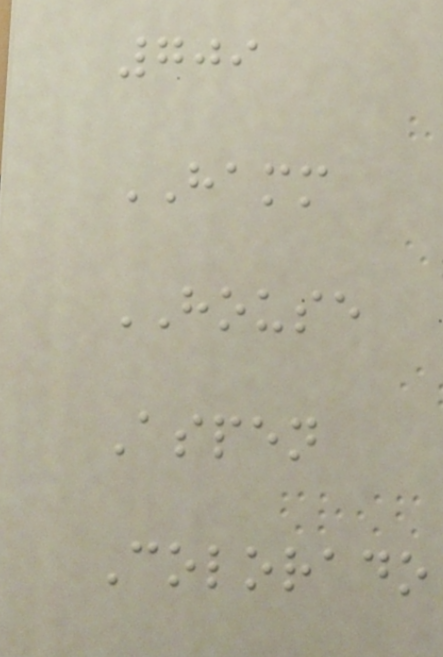709
HAMM
HOUSE
Aspen
Colorado
